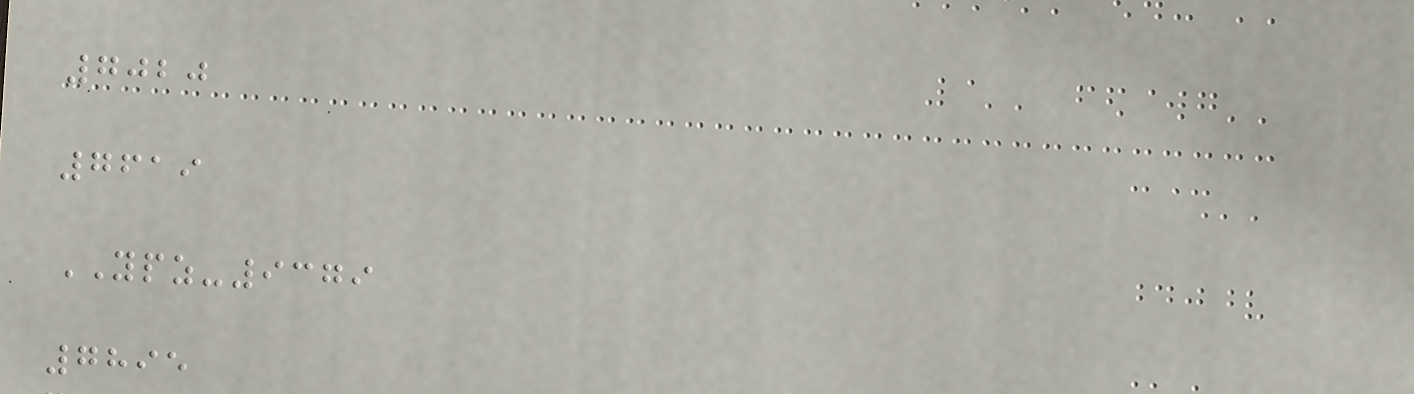7020
7619
YPZ-9379
7895
